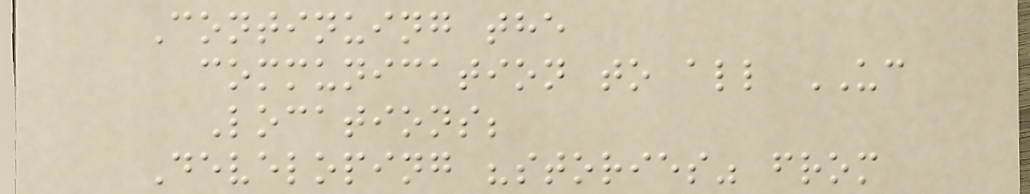Continuing the
communication to all UC
Locations;
Developing "stories" from
